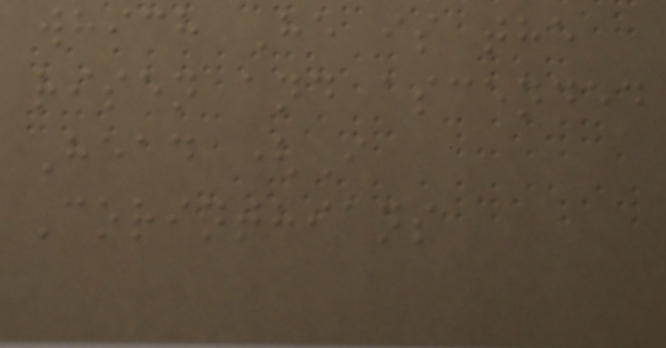which He is the
risen and ascended
Head (I
Corinthians
